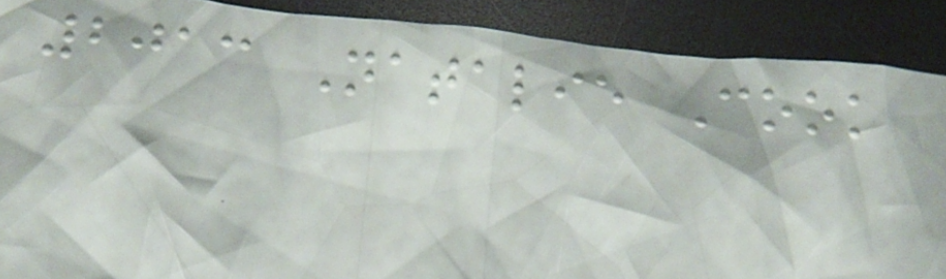2013 Natalie Cook
